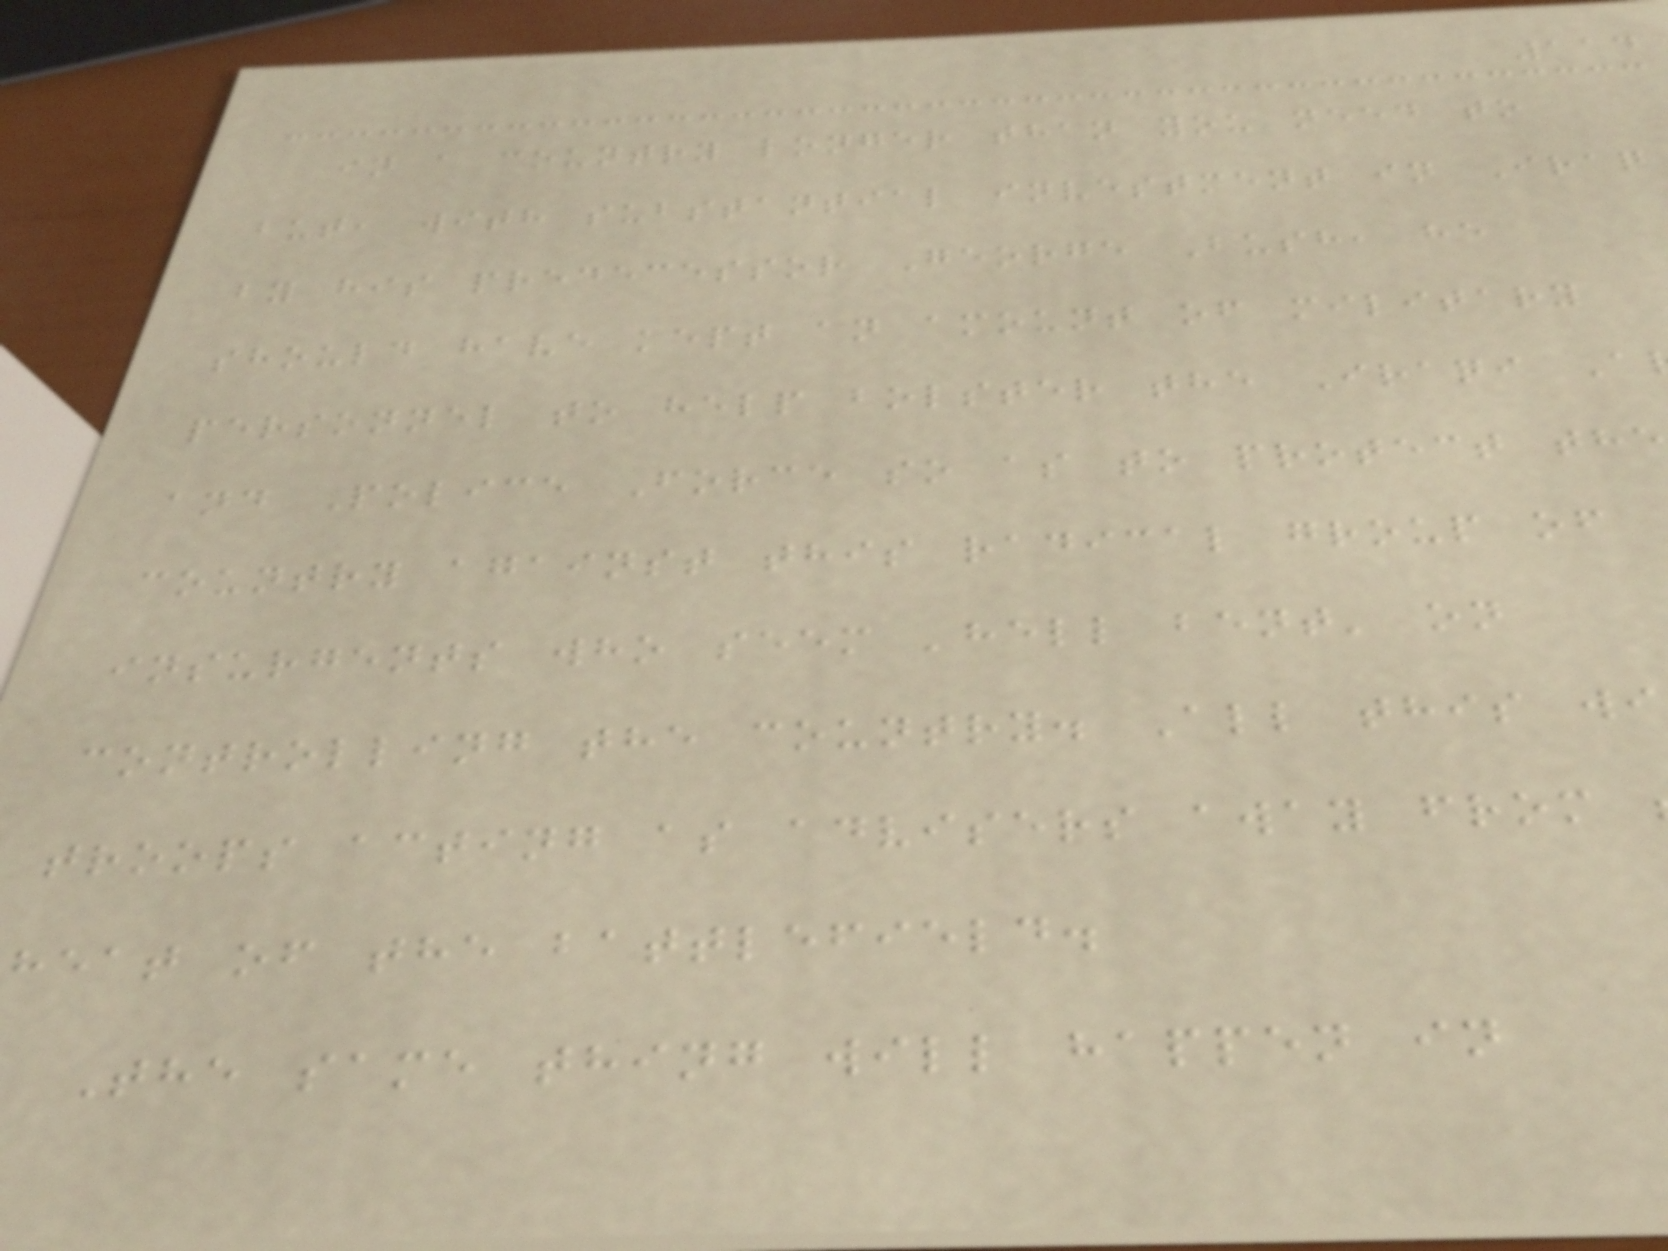114
in a country longer than you need to
but, with substantial investment in Iraq
by his predecessor George Bush, he
should have kept an amount of military
personnel to help bolster the Iraqi A
and Police Force so as to protect the
country against this radical group of
insurgents who seem 'hell bent' on
controlling the country. All this wi
troops acting as advisers away from
heat of the battlefield.
The same thing will happen in
